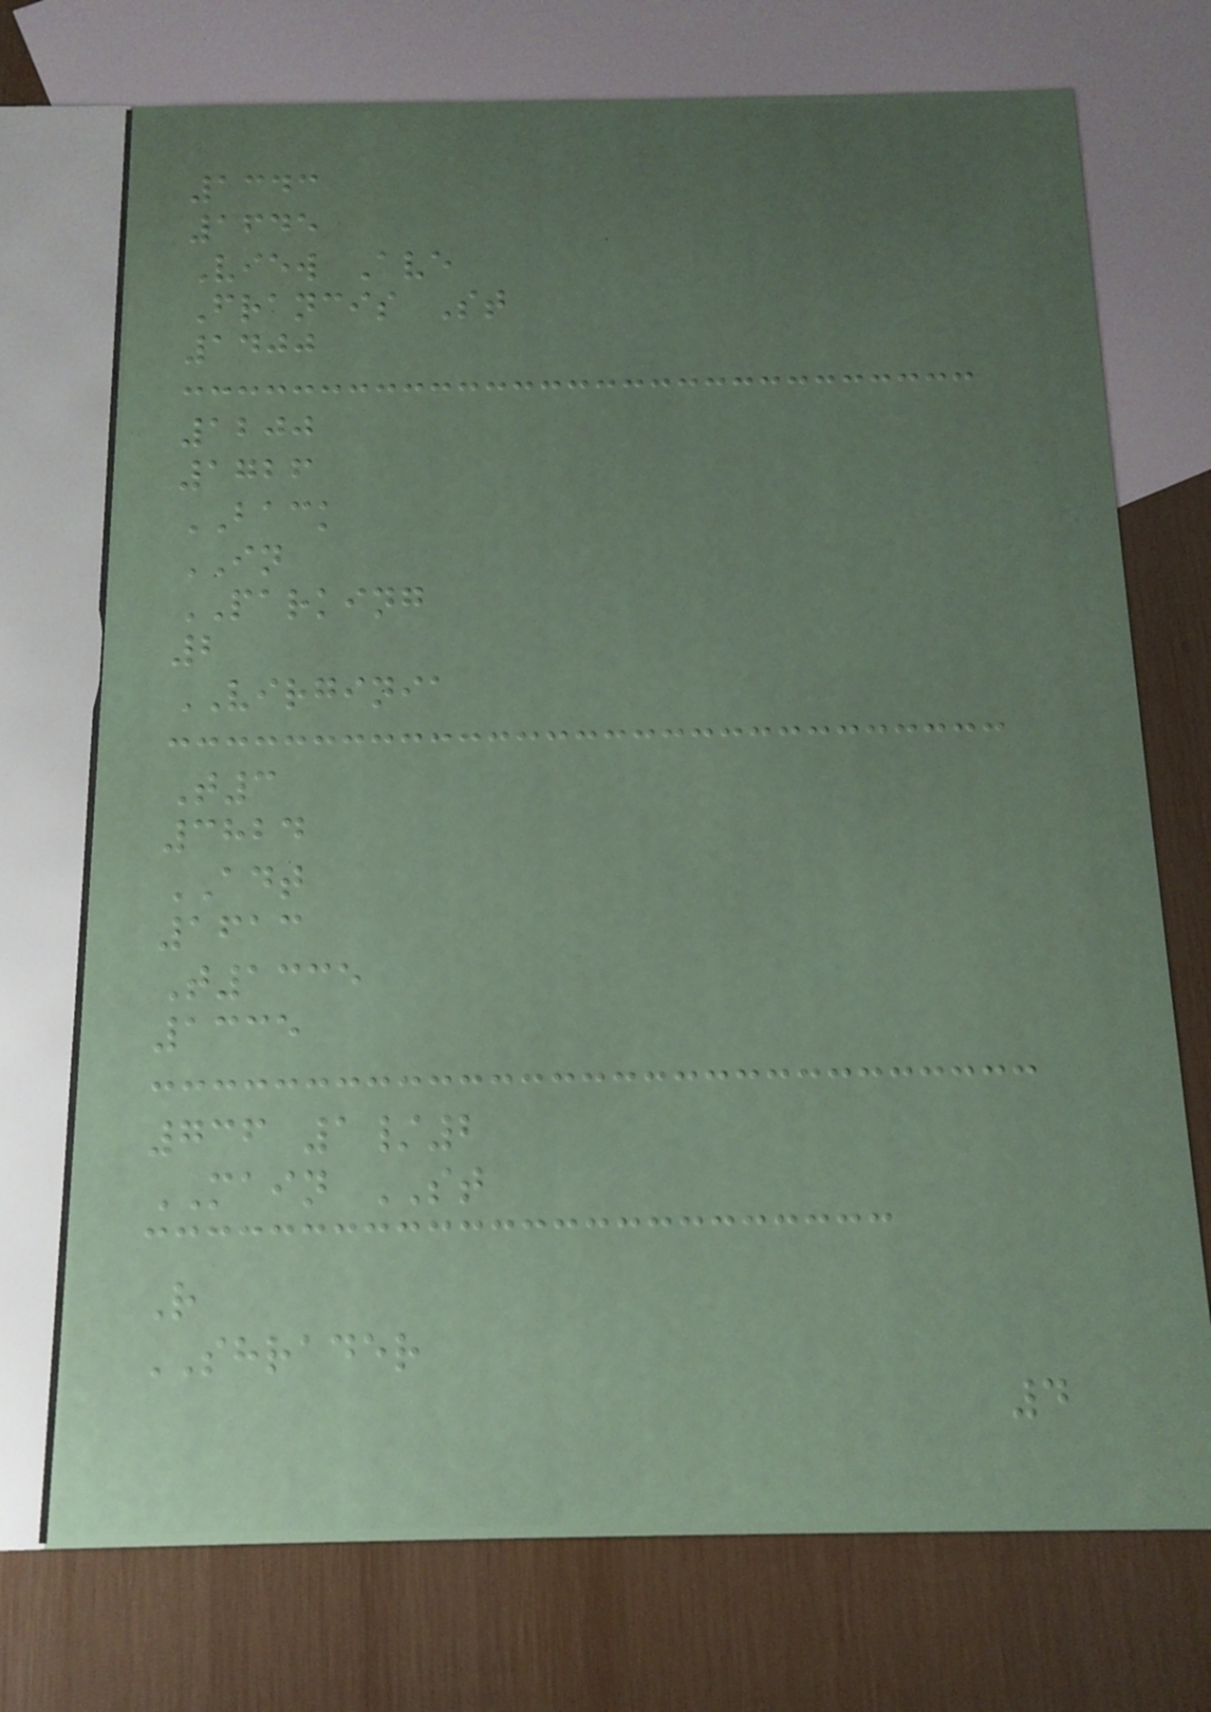1343
1645
View Ave
Francis St
1400
1200
1726
BACK
IN
PARKING
2
VIRGINIA
T3
3824
ADT
1613
T1335
1335
736 1/2
MAIN ST
R
SHRADER
4
